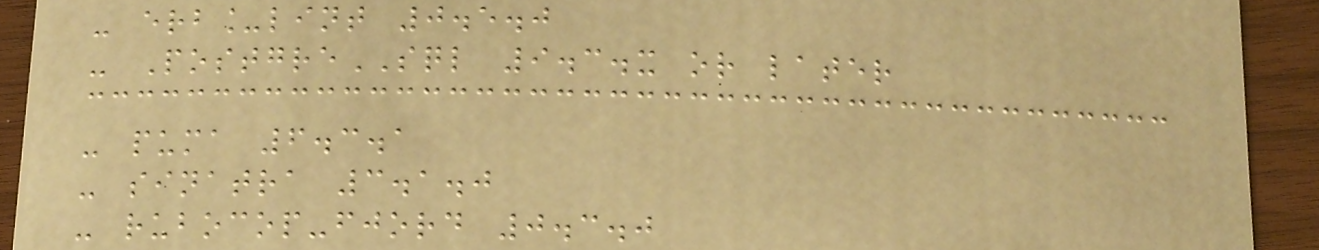- erb_lint 0.5.0
- PostgreSQL 9.3.x or later
- puma 6.3.1
- sinatra 3.1.0
- rubocop-fjord 0.3.0
